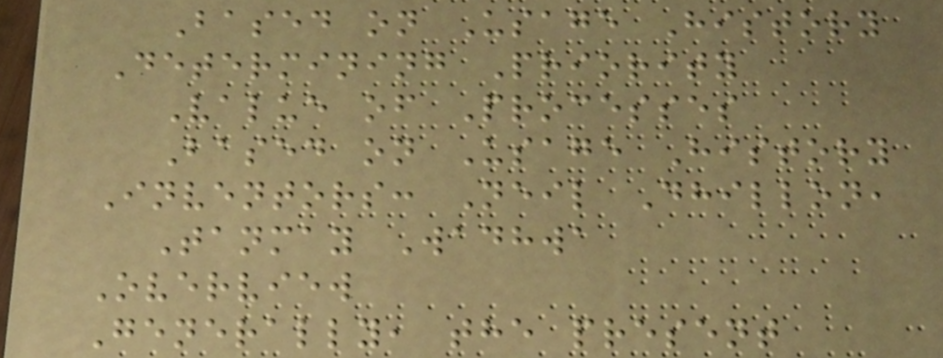Based on Usage History
Determining Priority
Value of Processes
Based on Usage History
Inventors: Neil Dhillon,
Tanmay Wadhwa
Overview
Generally, the present
